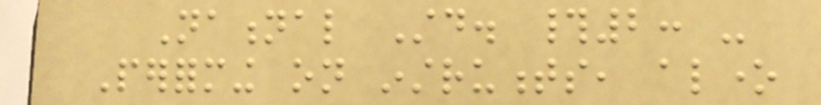National Std. #2: -
Performing on instruments, alone
